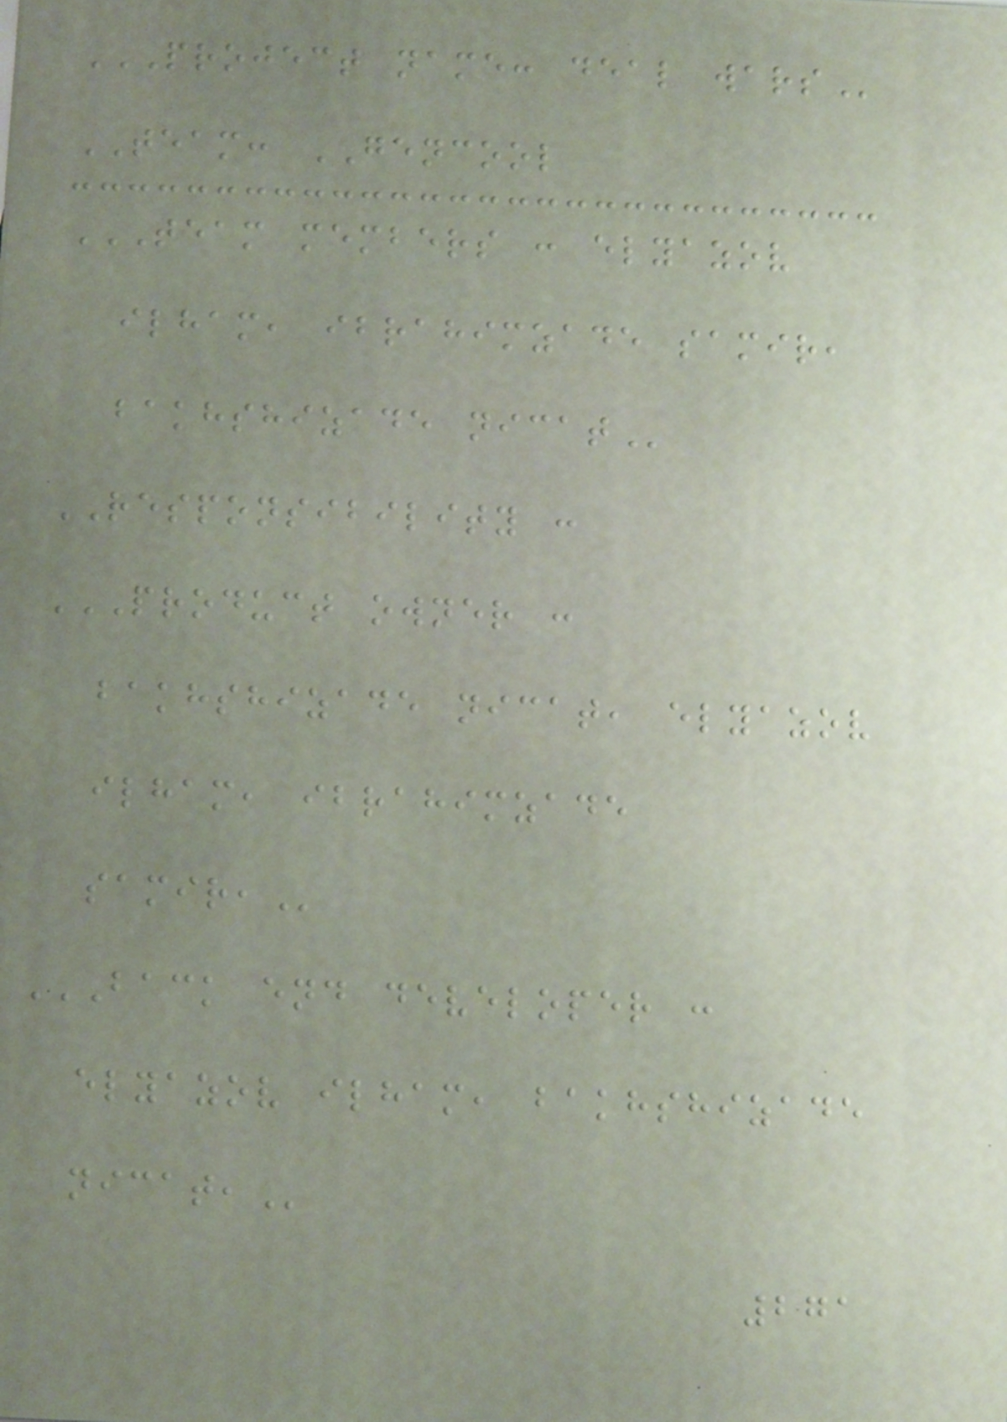PROJECT NAME: DEAL WARS
TEAM: GENCOOL
TEAM MEMBERS : ELYAZOV
ILHAM, IBRAHIMZADE SAMIR,
BAKHSHIZADE NICAT
RESPONSIBILITY :
PRODUCT OWNER :
BAKHSHIZADE NICAT, ELYAZOV
ILHAM, IBRAHIMZADE
SAMIR,
BACK END DEVELOPER :
ELYAZOV ILHAM, BAKHSHIZADE
NICAT,
271
